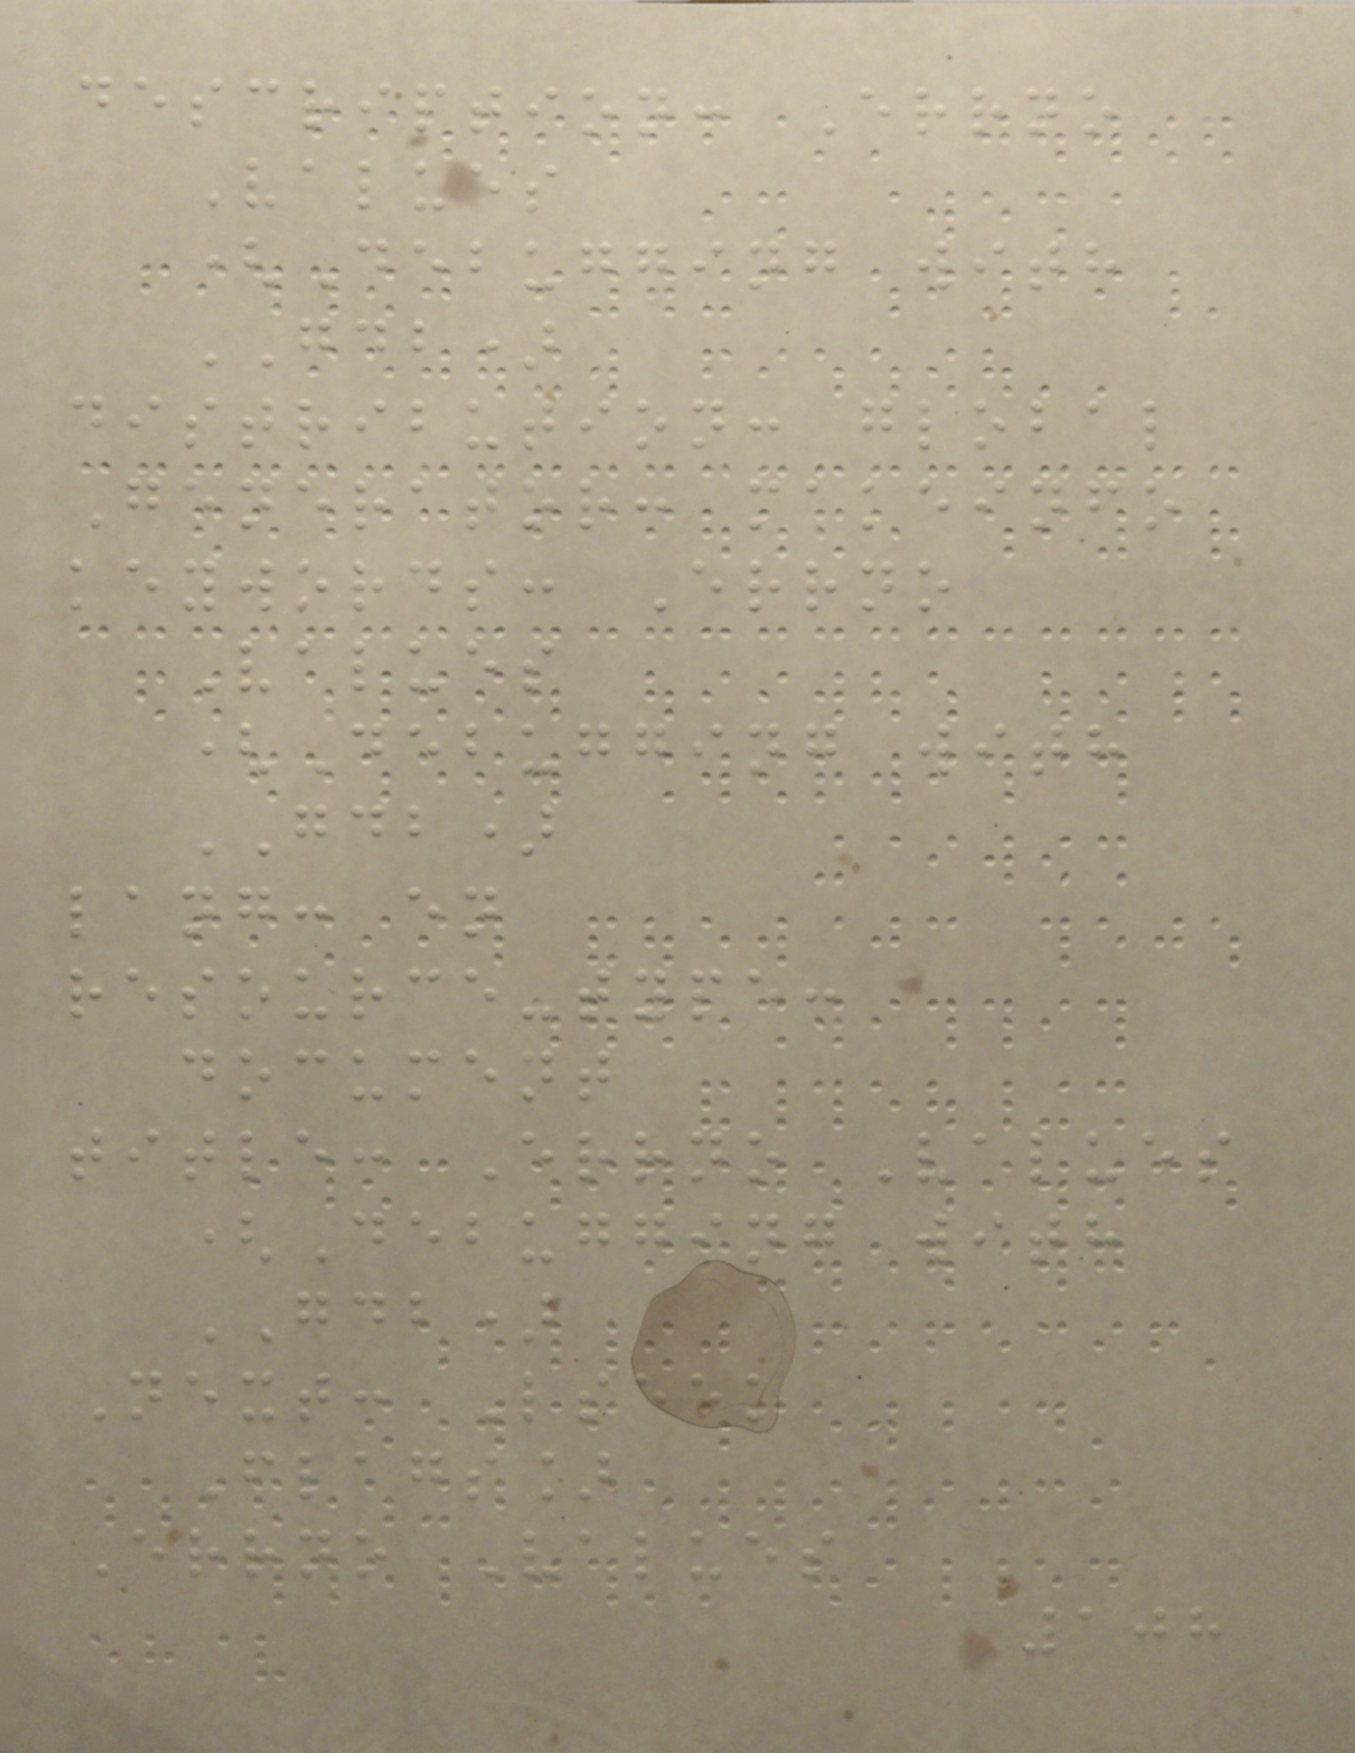description: Errno
Values
(Debugging with
GDB)
distribution: global
Generator: makeinfo
keywords: Errno
Values
(Debugging with
GDB)
lang: en
resource-type:
document
title: Errno Values
(Debugging with
GDB)
Next: Lseek
Flags]
Errno Values
108
